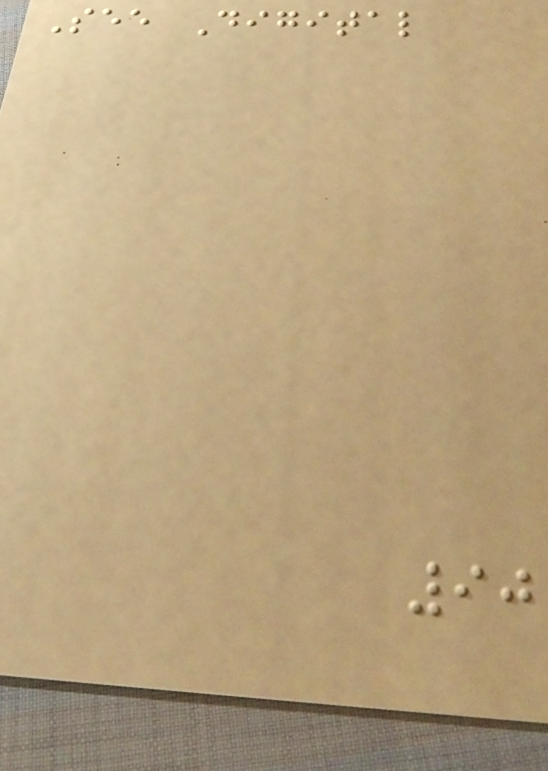See Digital
90
